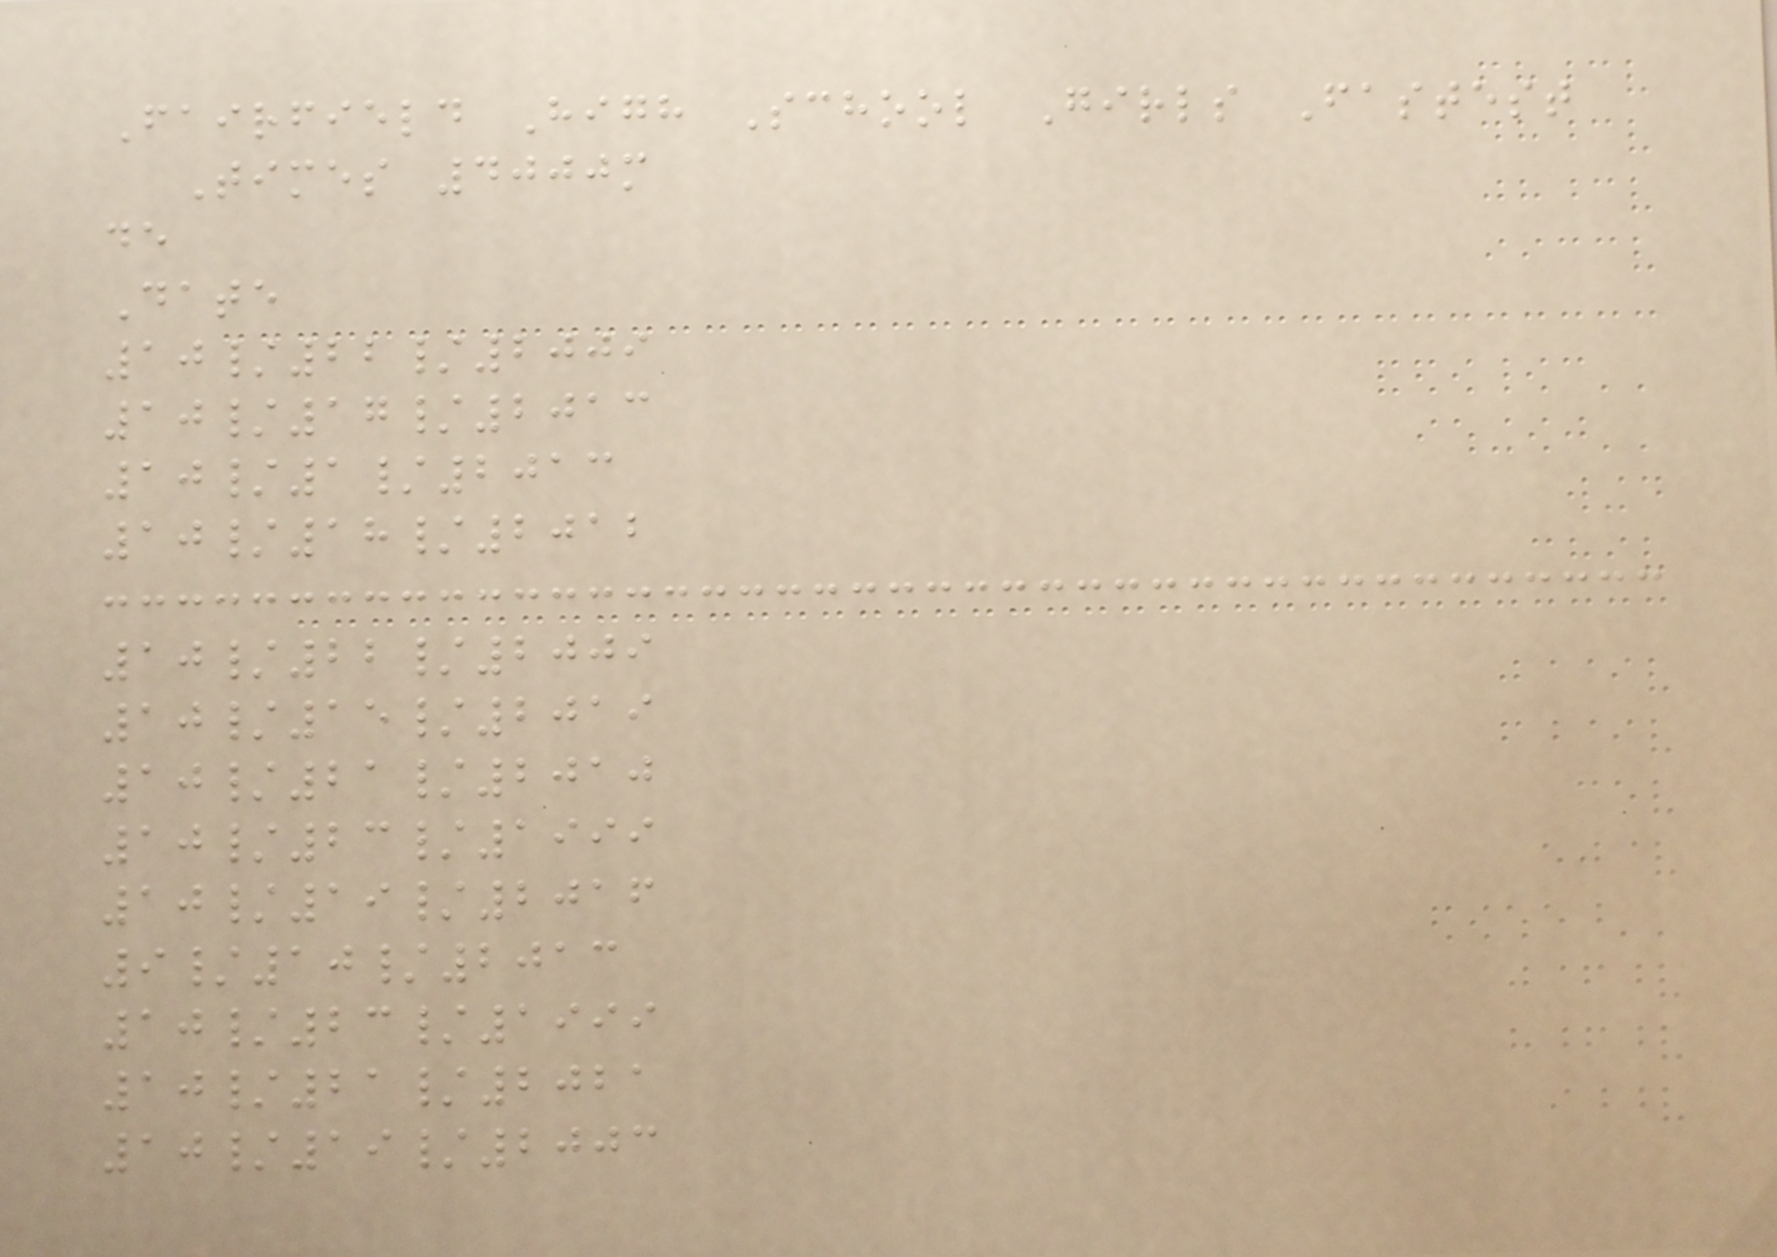Fairfield High School Girls Fastest
Times 4000m
de
Date
10/22/2009
10/17/2013
10/1/2013
10/18/2012
10/22/2009
10/15/2019
10/21/2010
10/23/1999
10/19/2016
9/10/2013
10/23/1999
10/21/2021
10/19/2003
